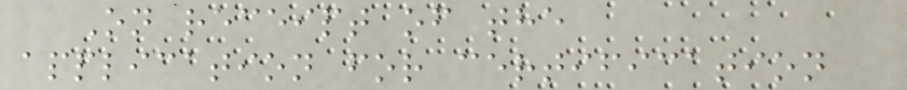On receipt of the
application for certification
